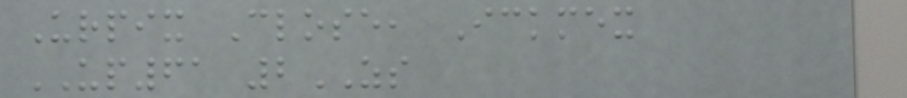Urpix Close, Ickmex
UP61 2ZS
